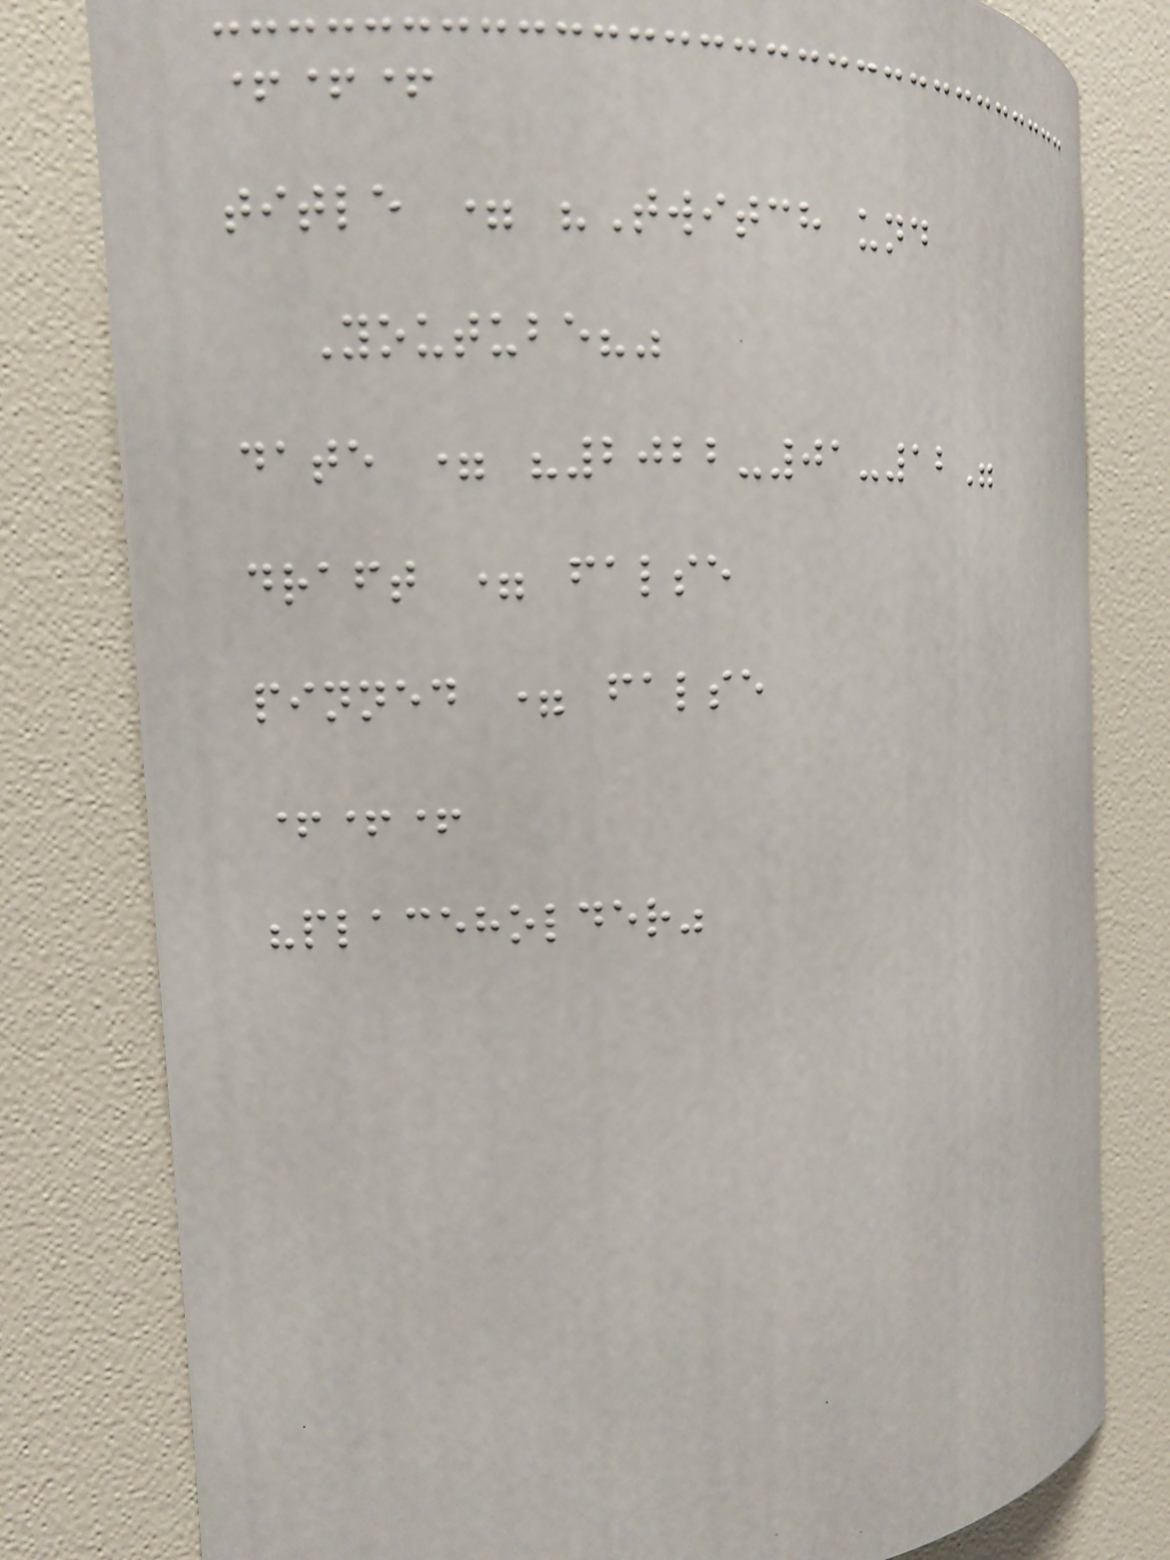+++
title = "Twitch und
Youtube?"
date = "2022-01-12"
draft = false
pinned = false
+++
"placeholder"
